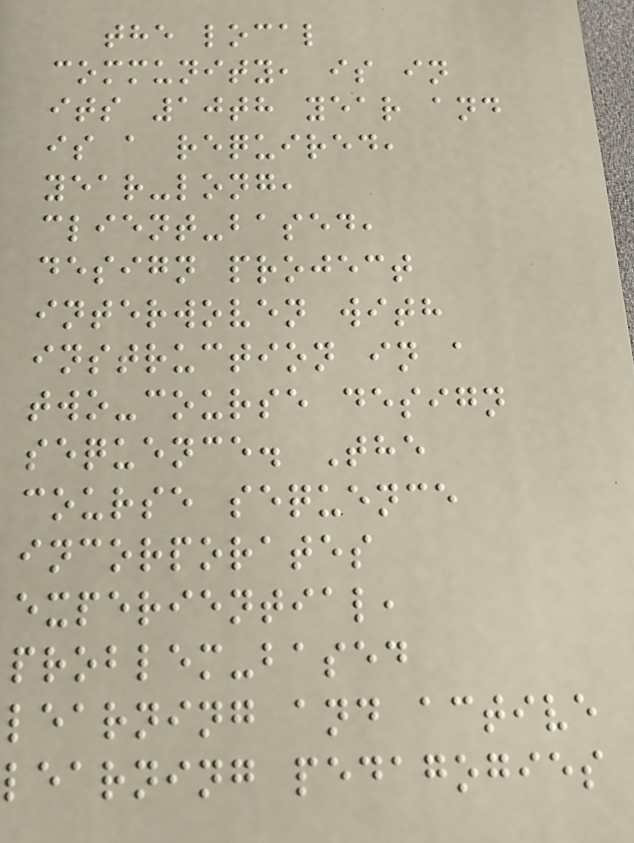the local
community, is in
its 10th year and
is a required,
year-long,
client-based,
design project
interwoven with
instruction in a
two-course design
sequence. The
course sequence
incorporates
experiential,
problem-based
learning and active
learning pedagogies
